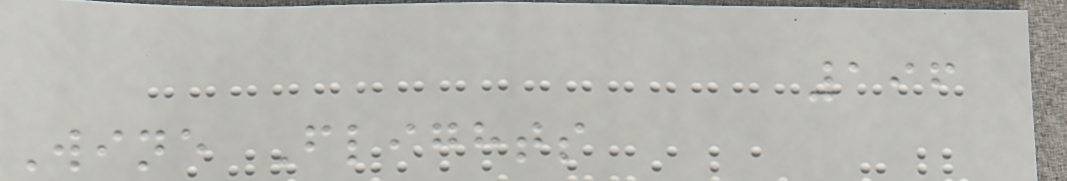196
Wine Flights
